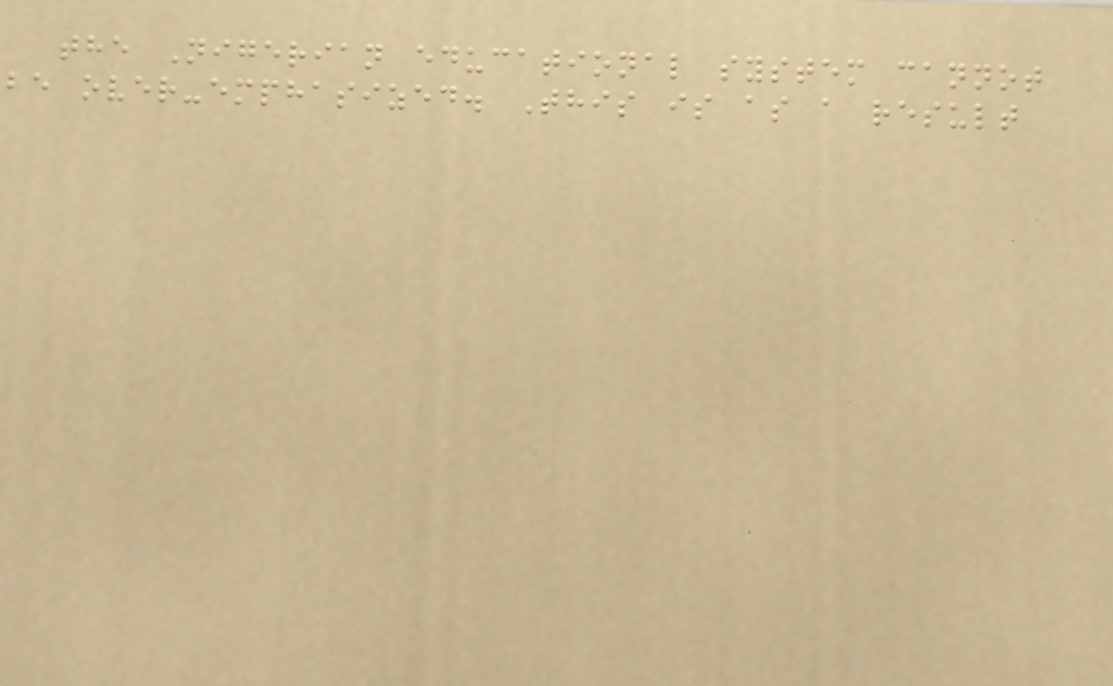the Nigerian educational system cannot
be over-emphasized. This is as a result
